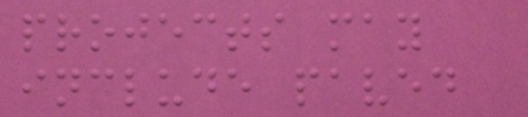projects may
include paved
